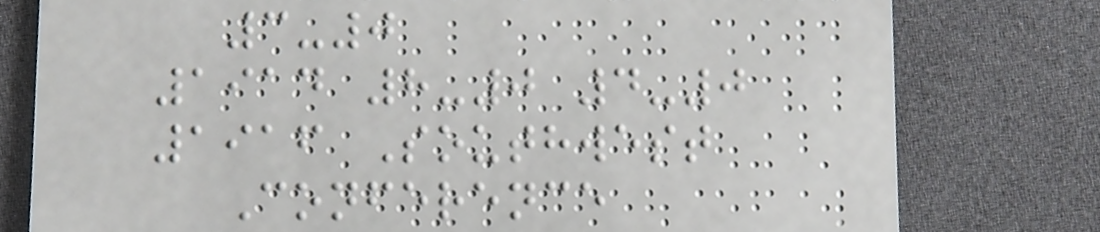3-0
1914 8-0 4-0
1916 Southwest
Conference
